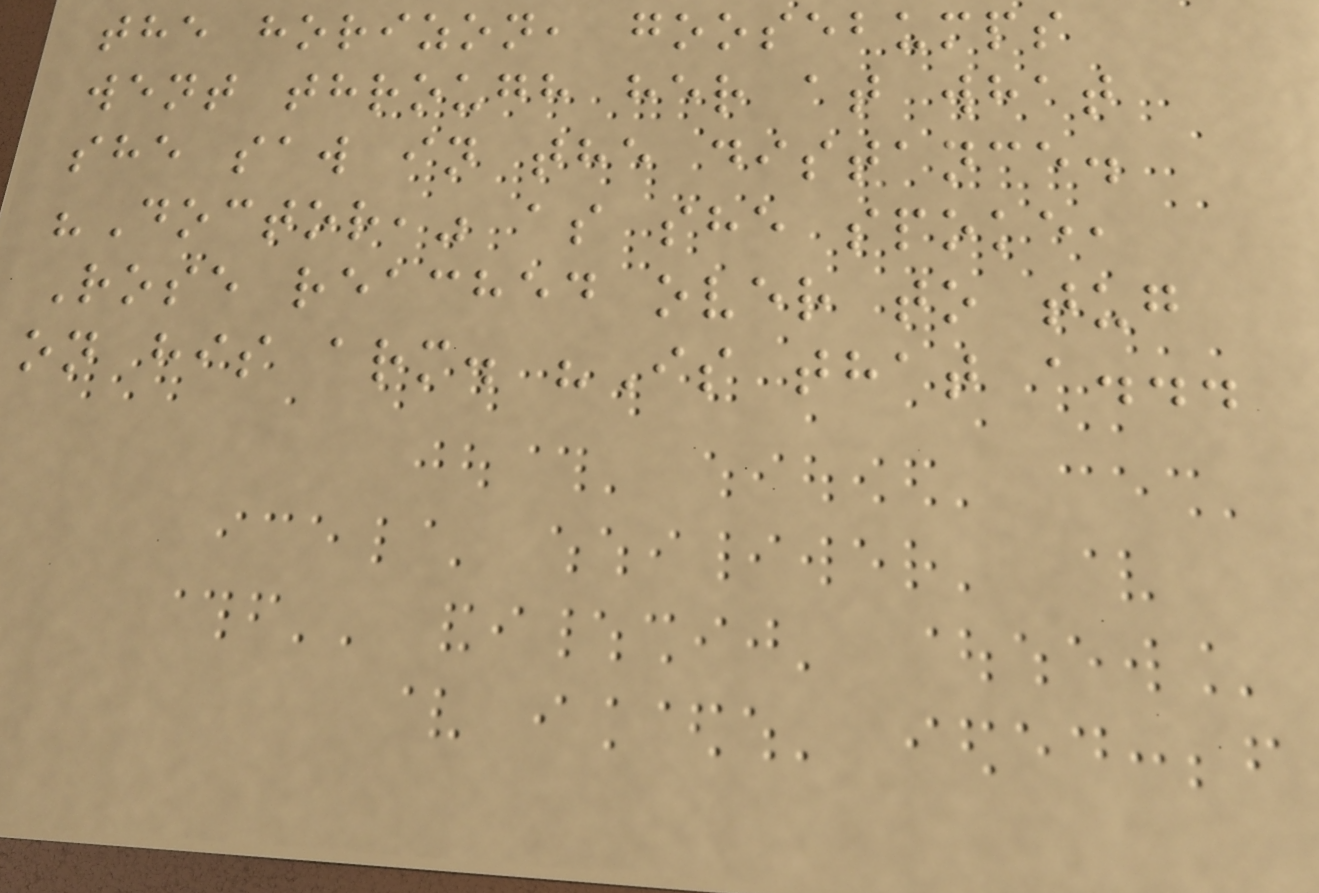the horizon, goosebumps
went through her at what
she saw in the distance.
"Doctor," as she spoke,
Rose reached over to tug
on his arm. "Is that a...
